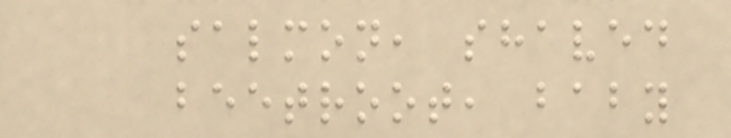salmon, shaved
beetroot, baby
